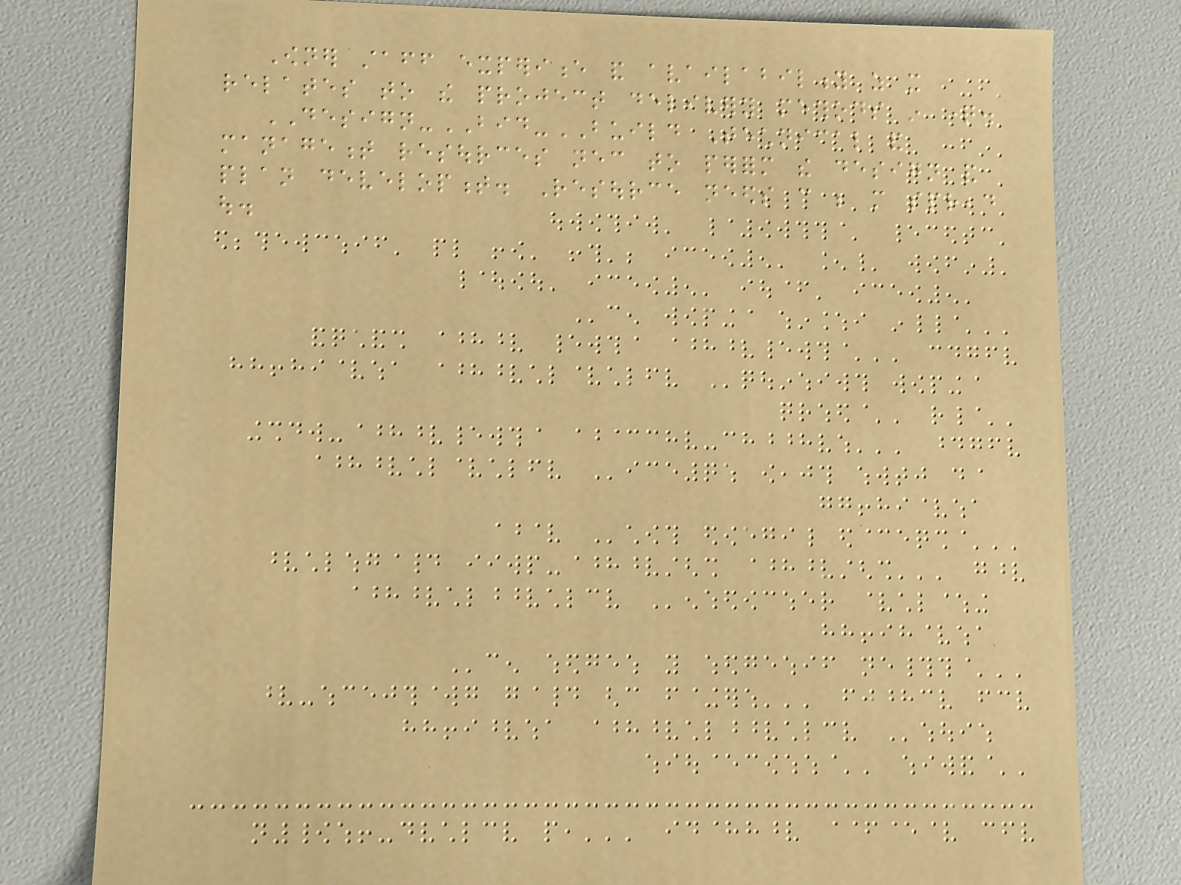Owner staff experience and availability as it
relates to the project delivery methods in question.
DESIGN-BID-BUILD Technical and
management resources necessary to perform the design and
plan development. Resource needs can be more spread
out.
